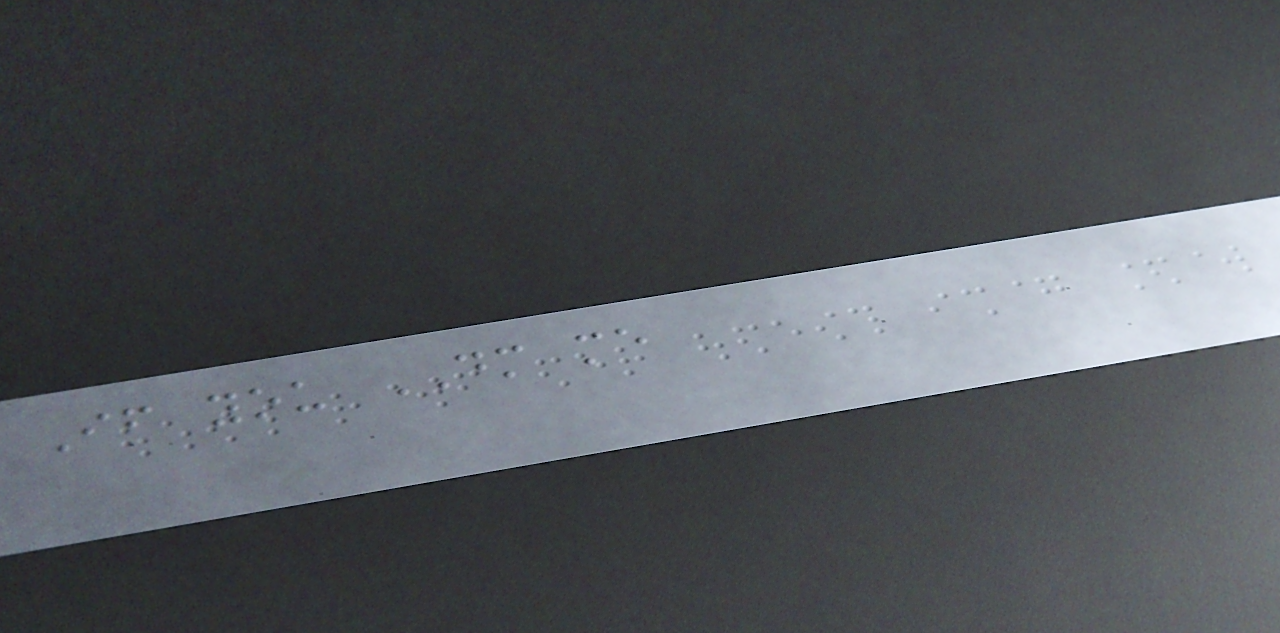If you DM me
